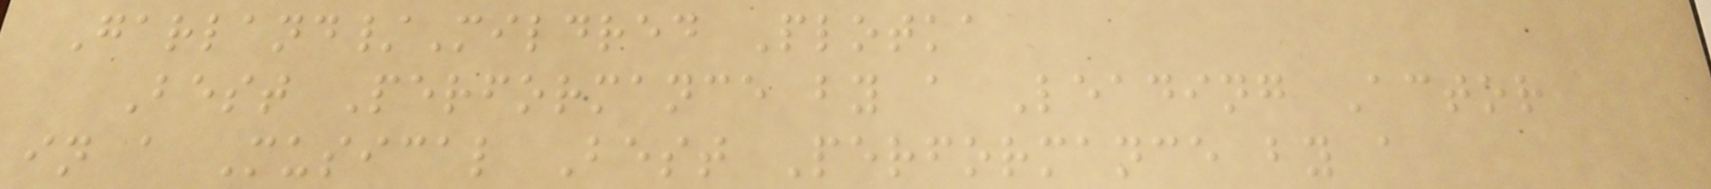Garland/Mildred Plotka
Best Performance by a Leading Actor
in a Musical Best Performance by a
